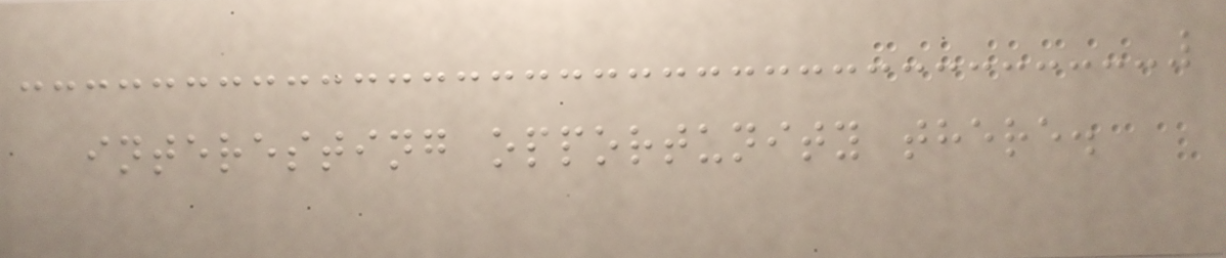interesting opportunity there.
